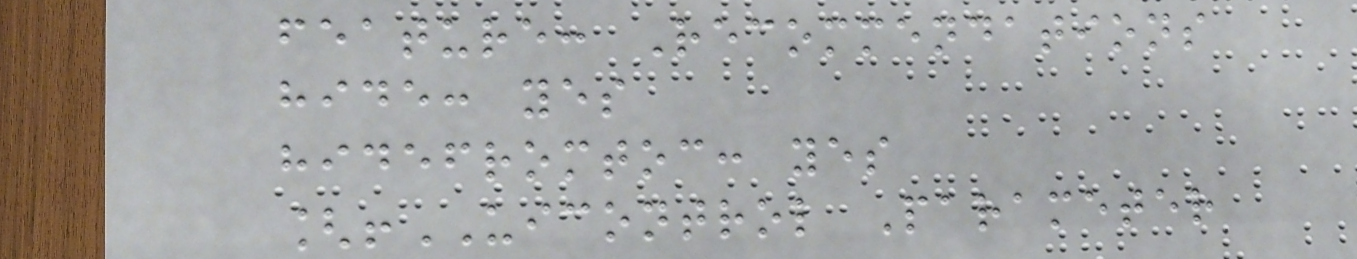feature: Recommendations
hide: yes
hidefromtoc: yes
[!UICONTROL Parameter
